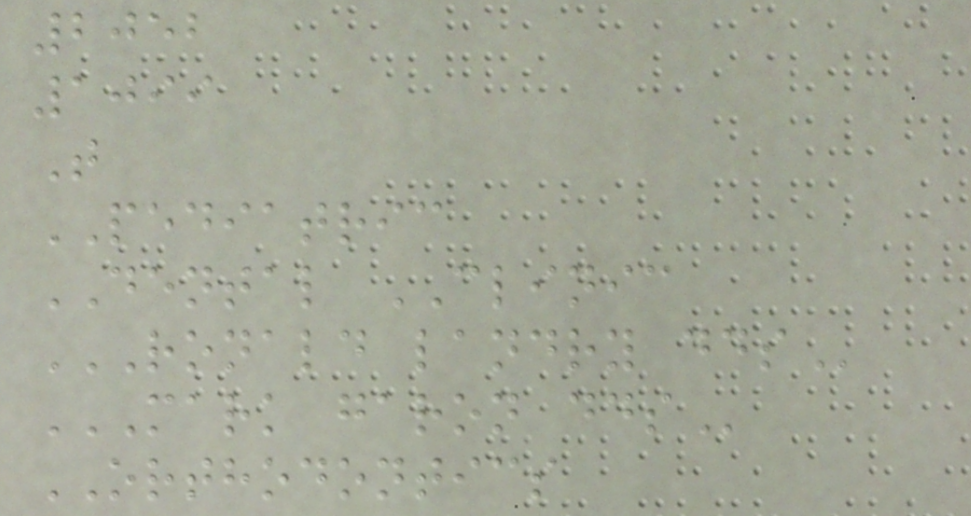2052
1099
T
PEDIATRIC
DENTAL CLINIC
RONALD LANDRY DDS
MARK GARON DDS
ORTHODONTICS
